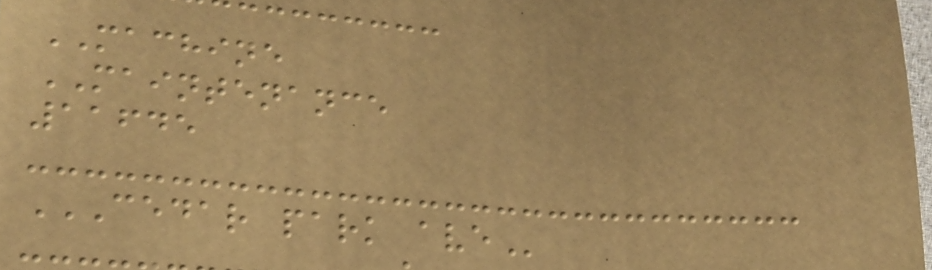MACHINE
MAINTENANCE
11645
CEDAR PARK AVE
